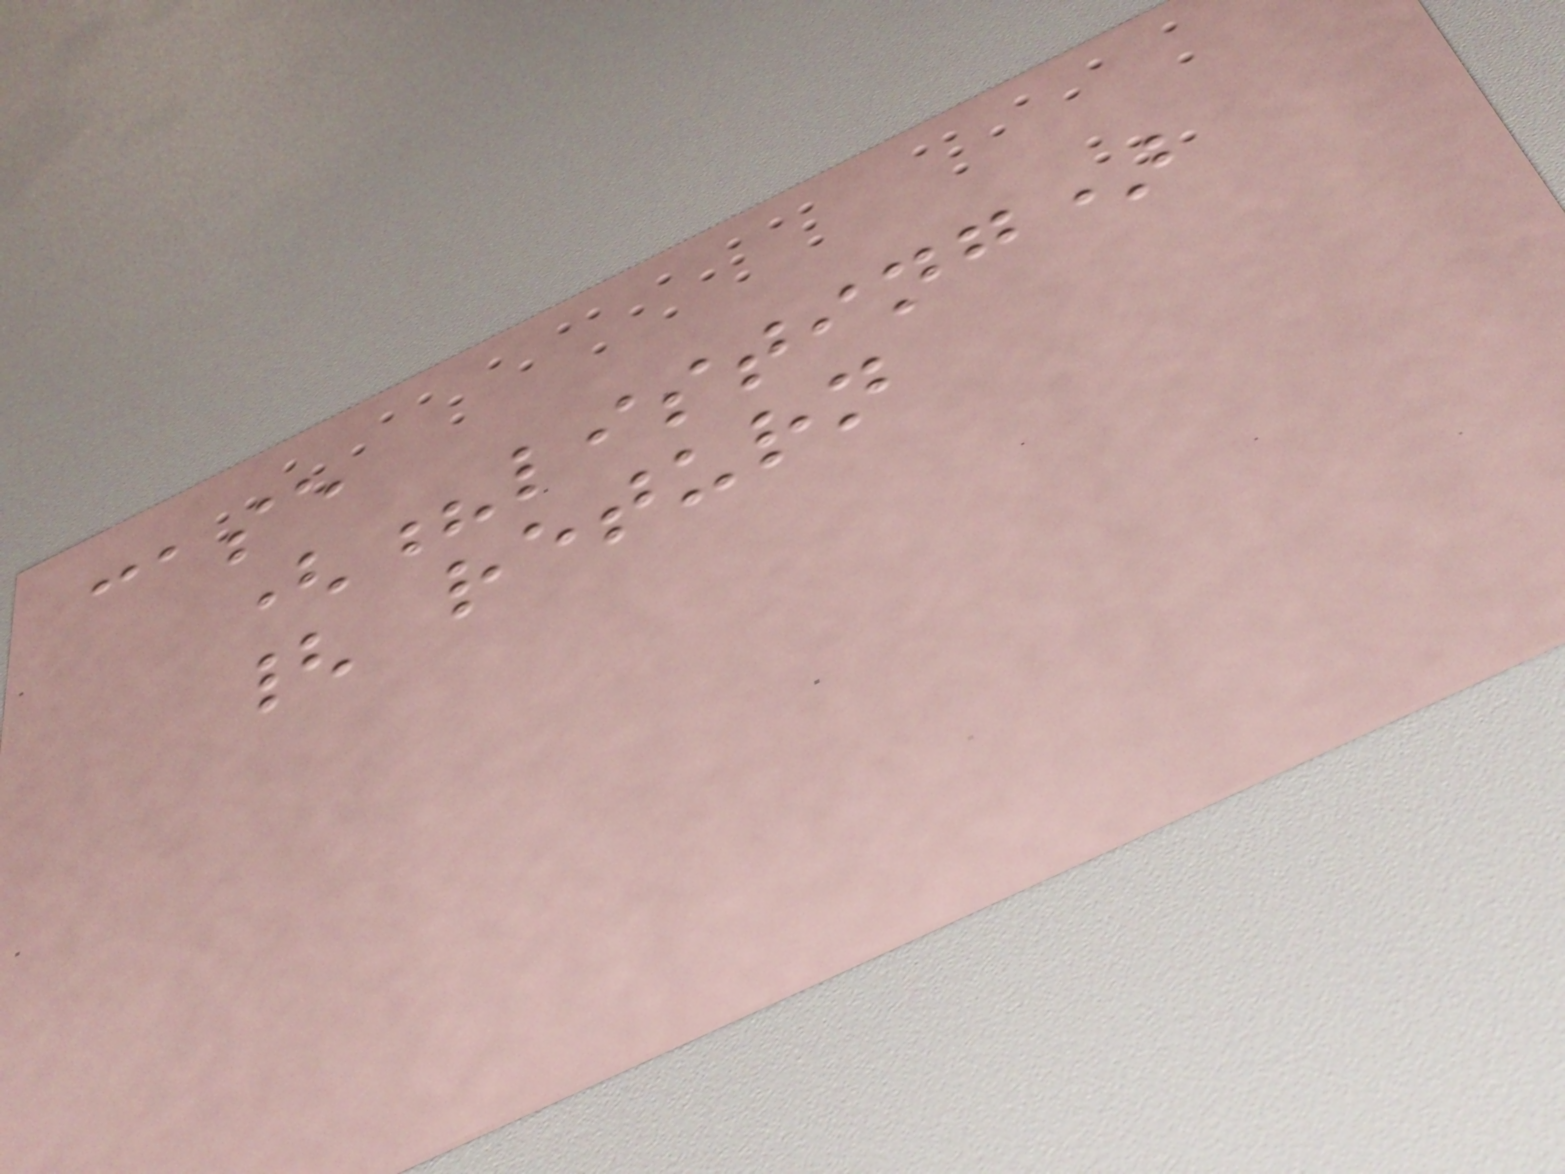case
(?listing)
{ return
